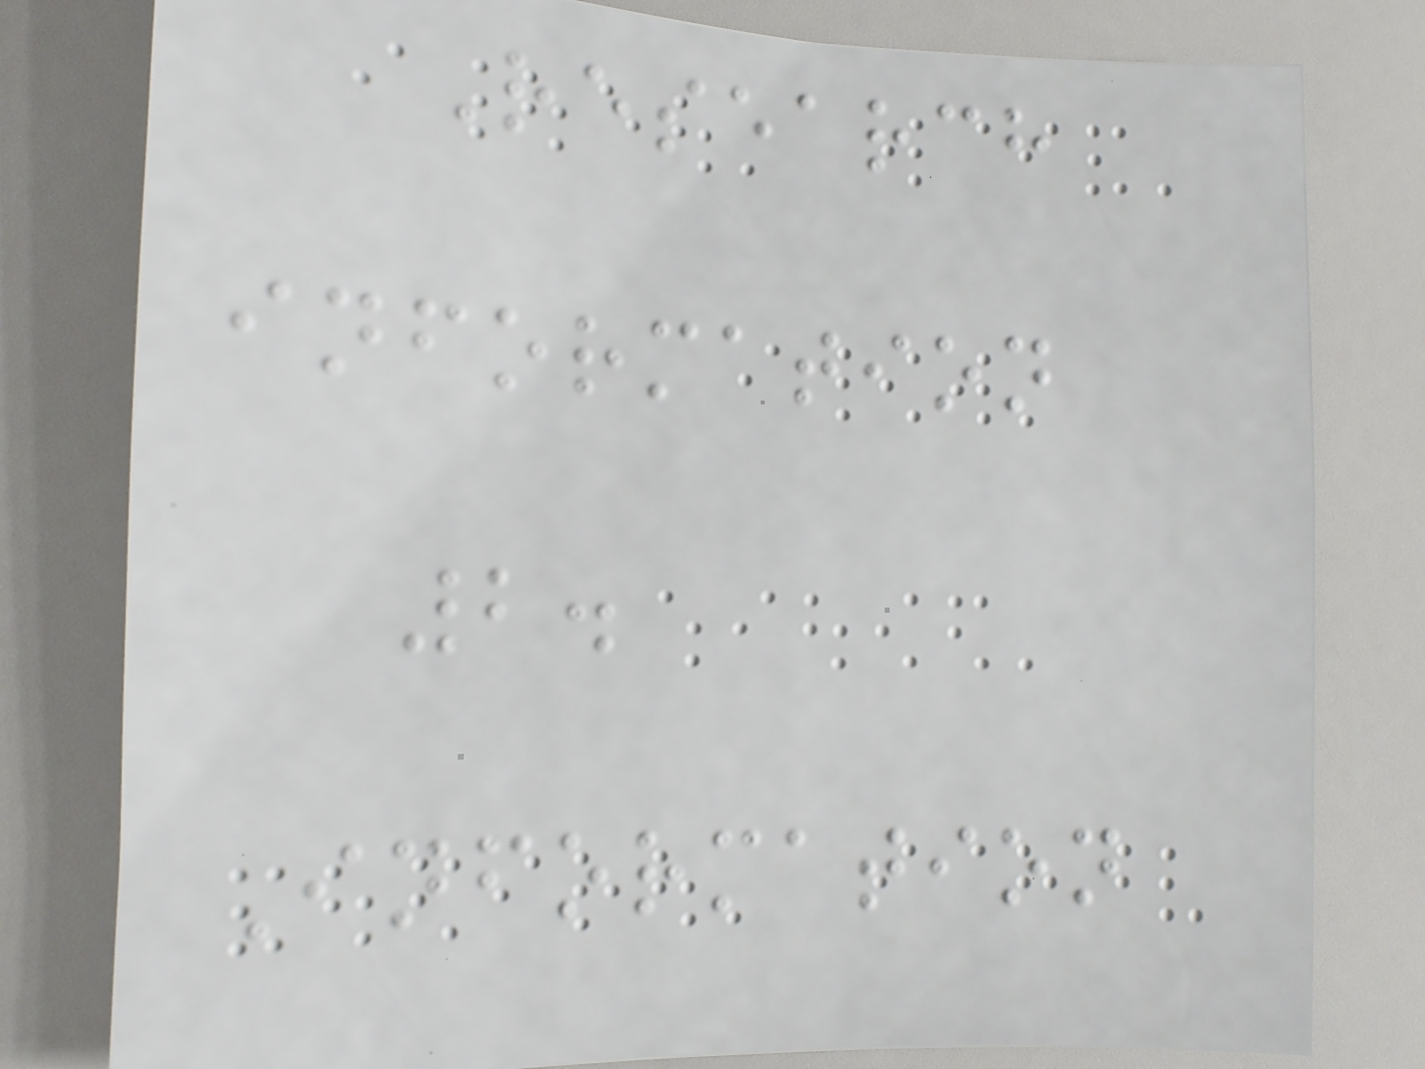Research
information
2.
Information
